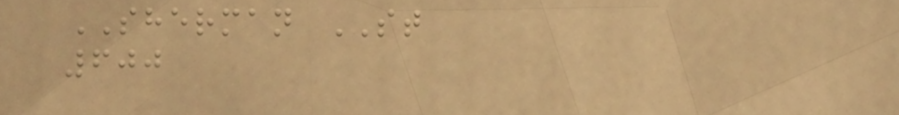SHERMAN ST
600
